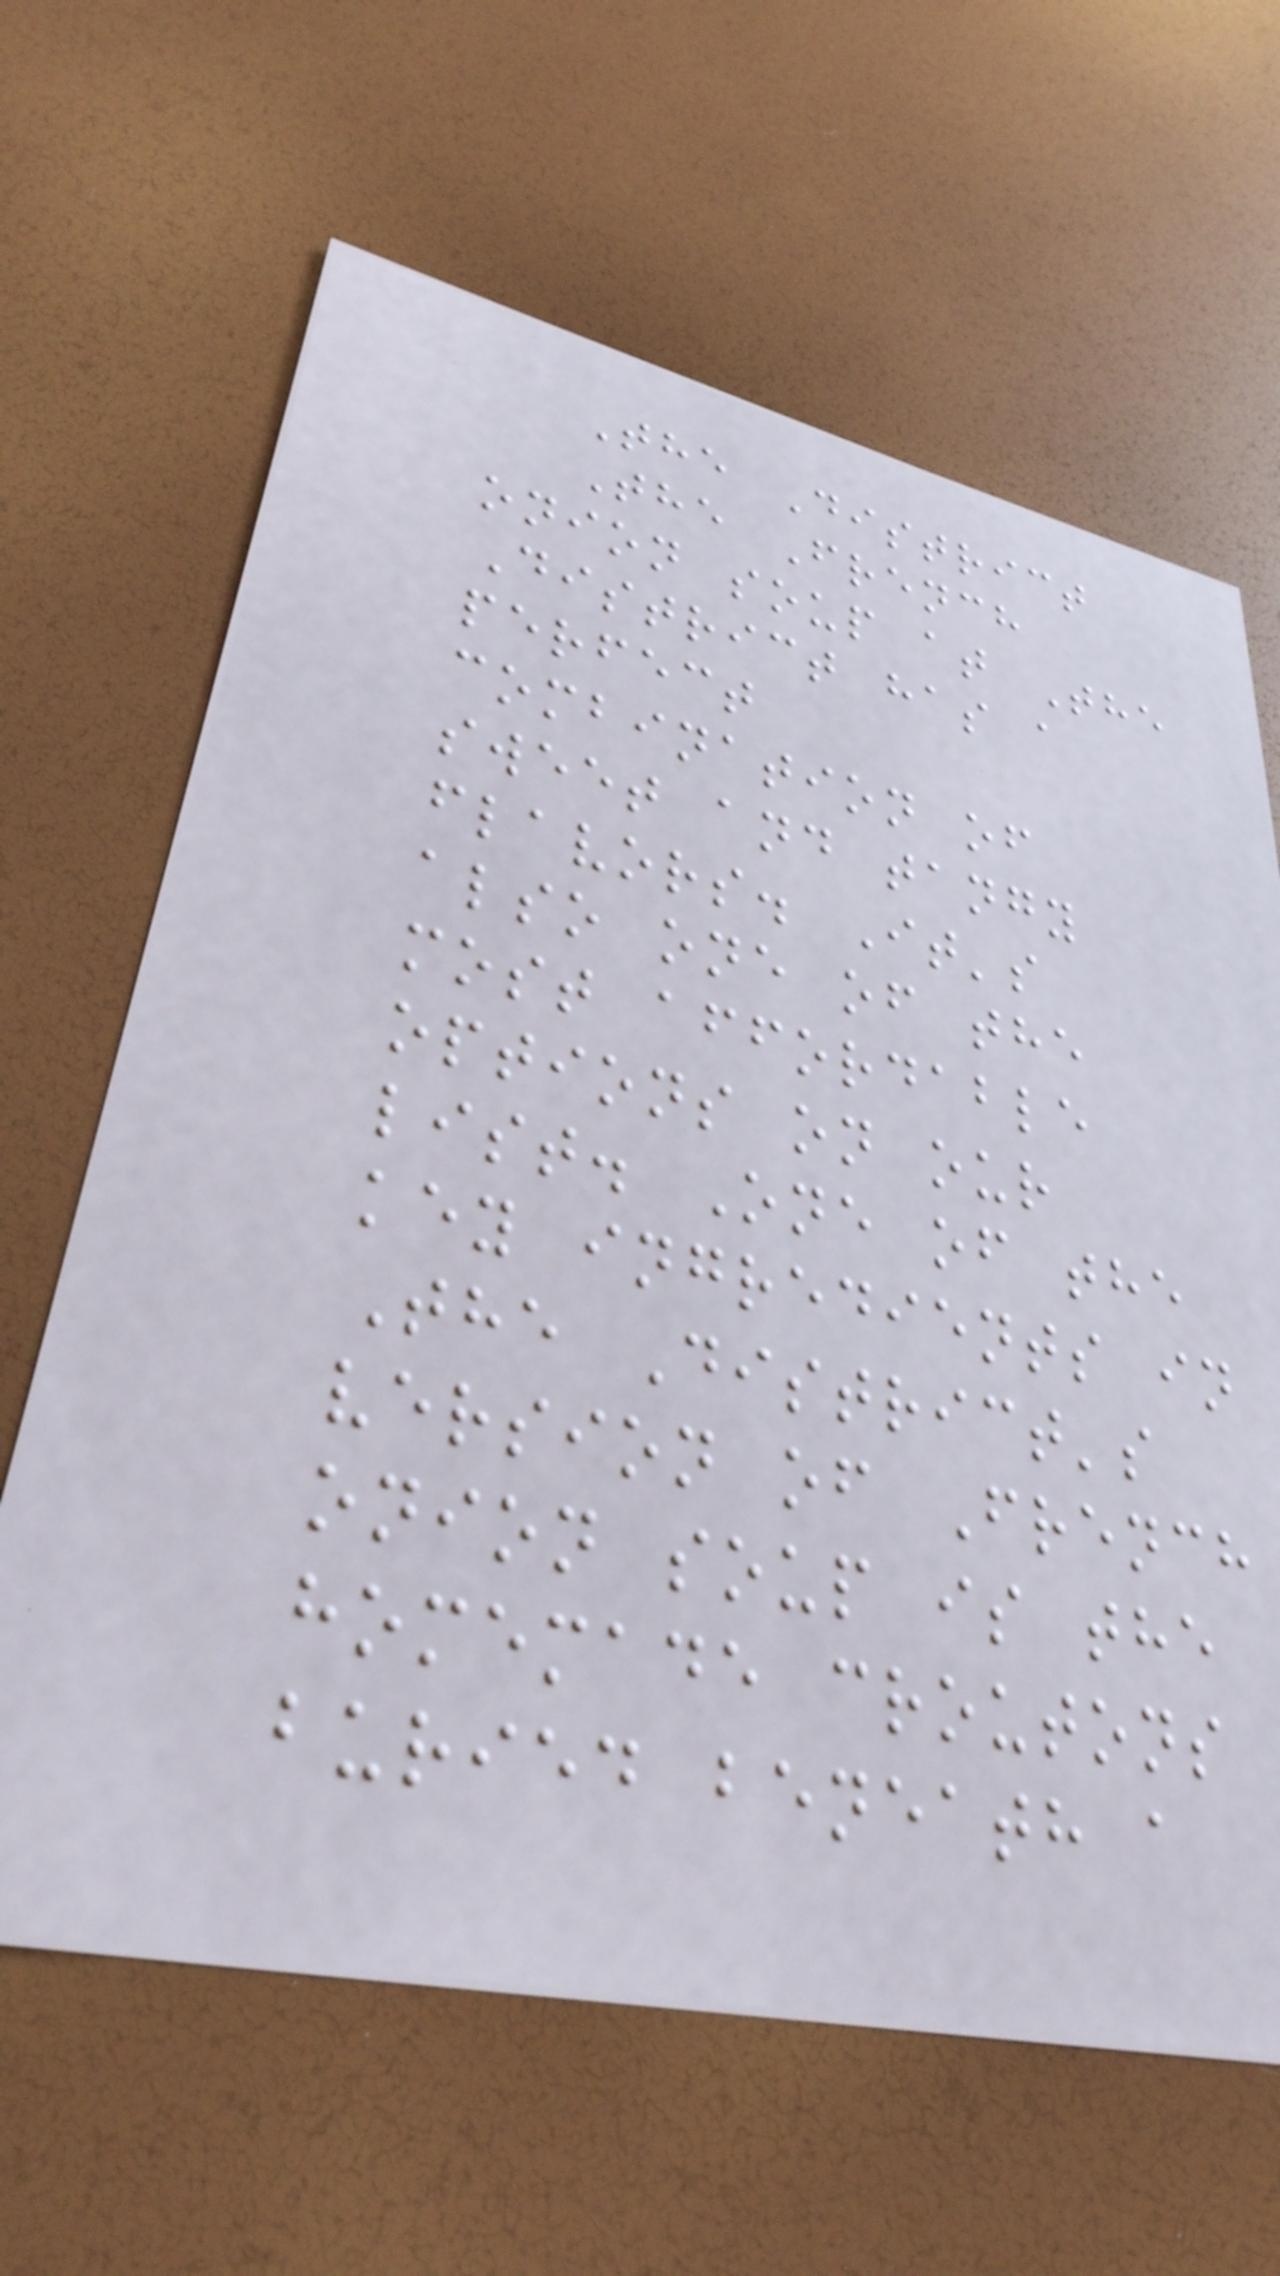The District
The French
onion soup at The
District has a
perfect
combination of
sweet and tangy
flavors. It's
also one of the
most affordable
options on our
list. One of the
key ingredients in
The District's
version of French
onion soup is the
homemade croutons
buried beneath a
